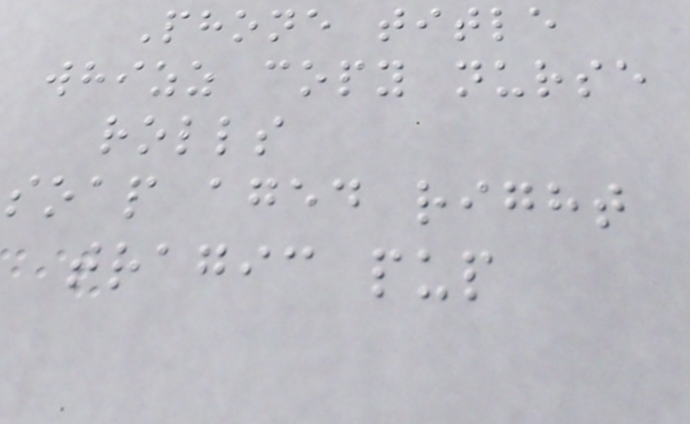Phone title
whizz copy nurse
rolls
soap aged right
tragic pup
